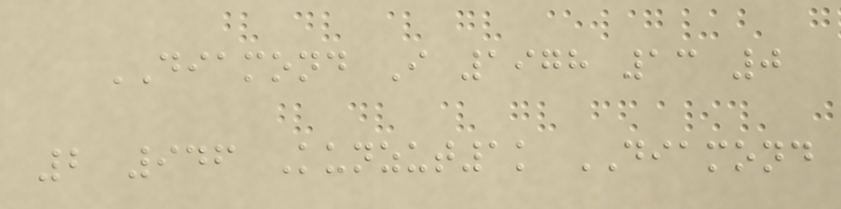DIAMOND I 1978 13 0
2 946 Kunzut1k DIAMOND
